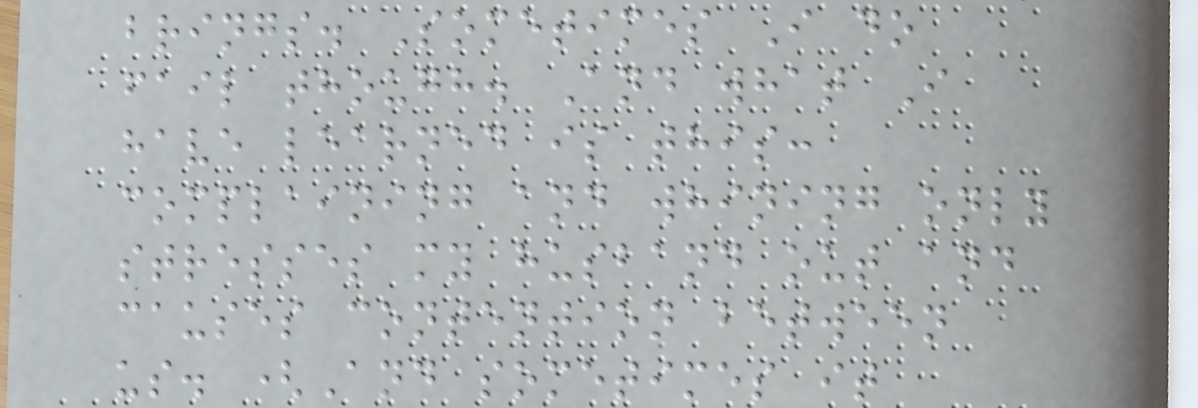brings. Sometimes I do
fail though. And what I
have learned is this:
complaining and whining only
stresses my husband out and
causes contention between
us. (And sometimes it
